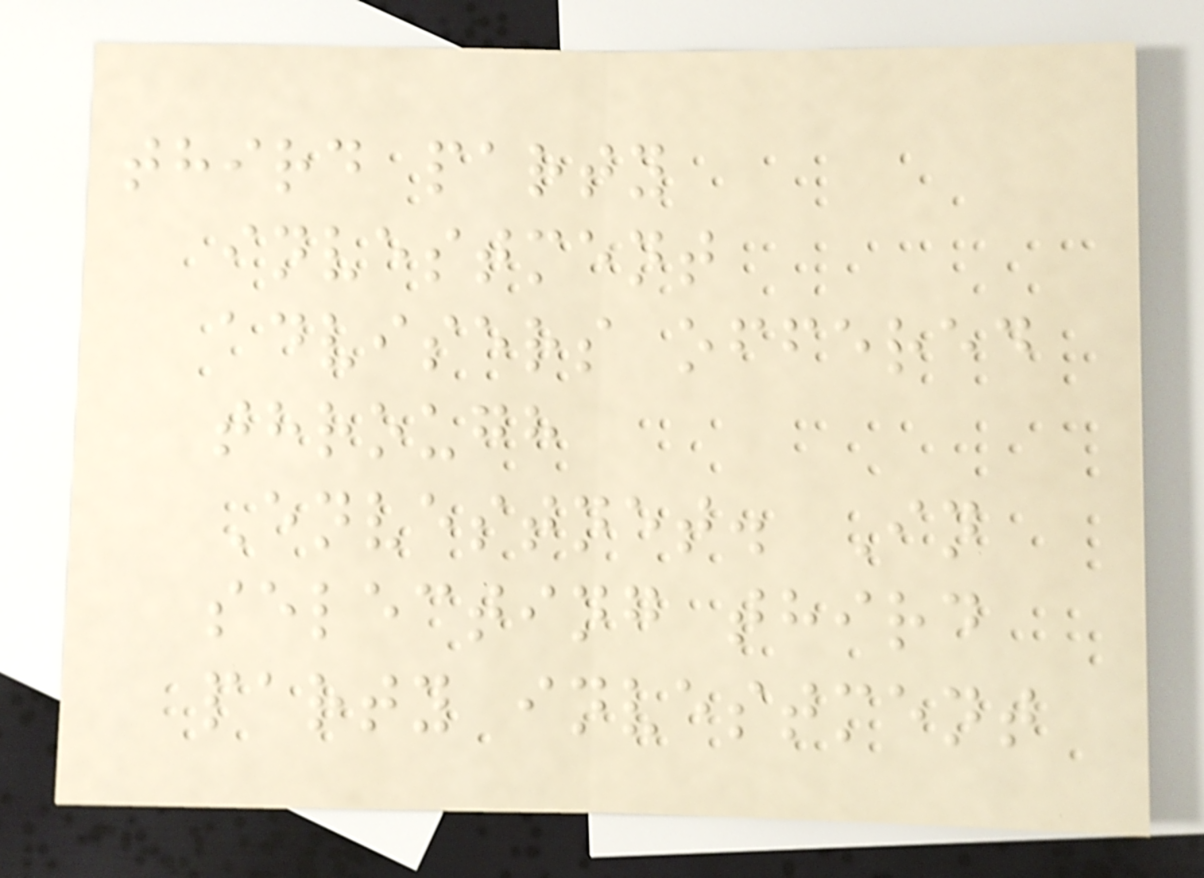third party
investment
advisers offered
through
Envestnet. In
selecting third
party investment
